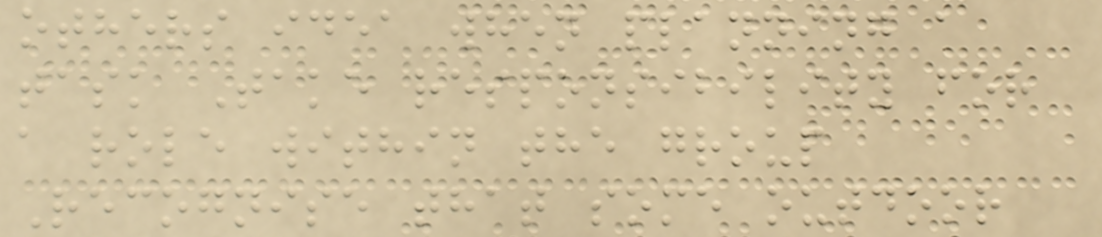others idea when planning a
task Take responsibility for
a role within the group
Recognise that some outdoor
